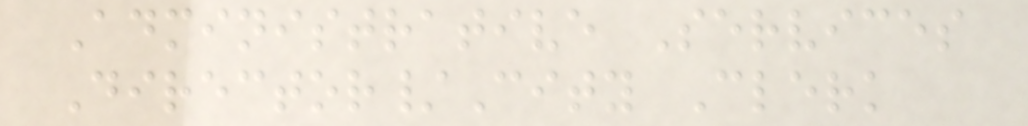Administrative Services
Director/City Clerk
